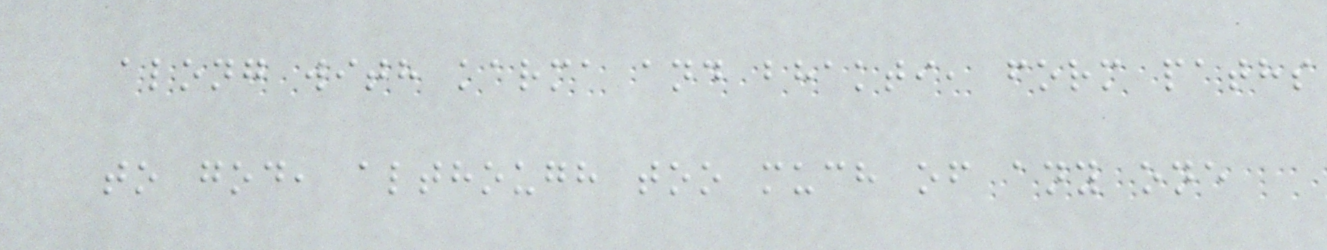along with karma and bhakti, form paths
to god, although too much of any one
